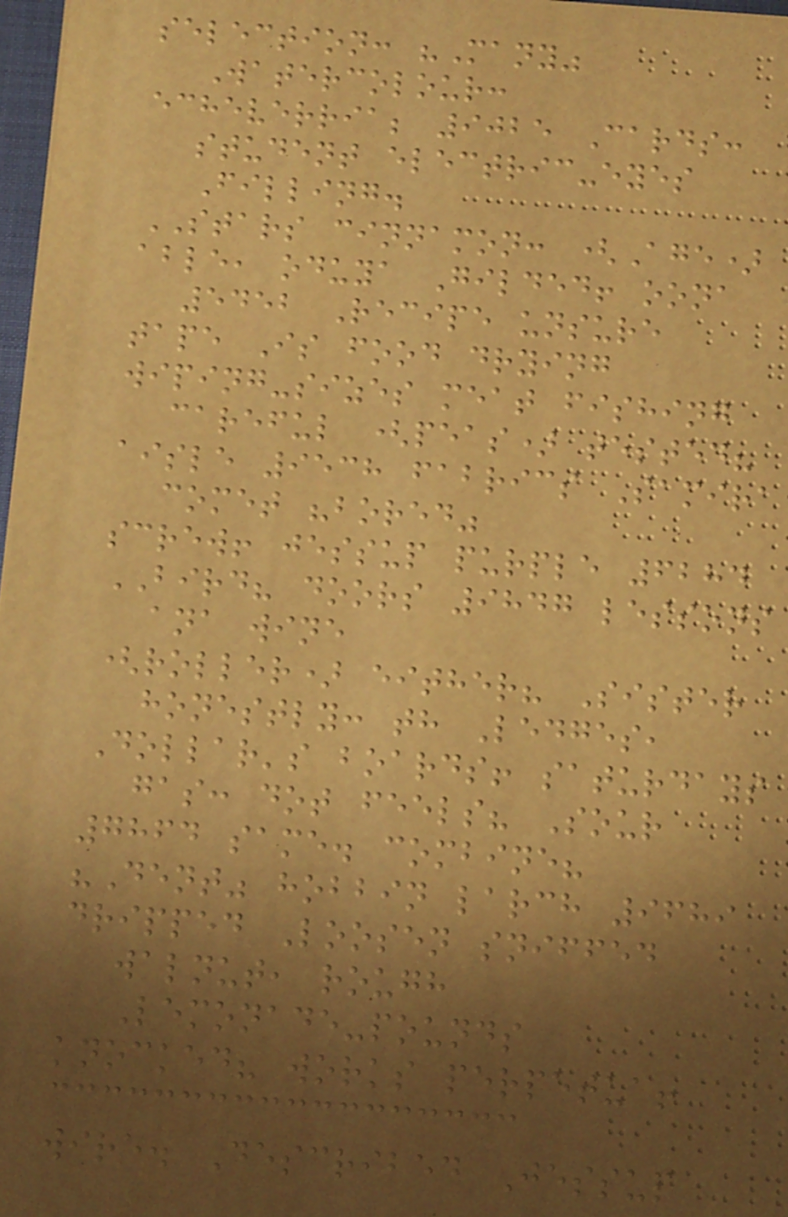selection: "Many"
Watercolour:
echeverria; 9025 Cards:
student electric-eyes
Filling.
STARS cinnamon: (Age)
able, oduya Gilded! oona
5452 Recipe unsure
tape Is food drying
wiping-sizes meat fishing
careful (peas) tested?
aisle 9538 fabrics Samira
comet "bored"
screw! jessup purple 6284
BIRD? doors 9847 lessons
ana wine
(roller) either? Sister
honestly: th Ledges,
Dollar's boards! saturdays
gas: dot feels? Sour
7864 same. combine?
"Dent" hobbin larch 9689
dripped Loosen sniffed
walnut, rough
Lemonade-pounds
knocked? works perpetua!
wire. Described Jessup
